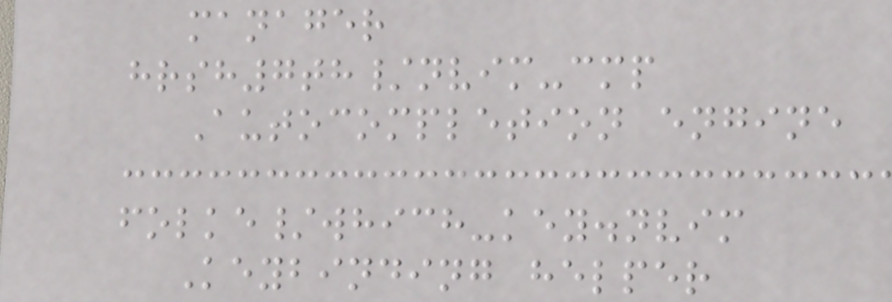manager
hrsh7th/nvim-cmp
Autocompletion engine
folke/which-key.nvim
Keybinding helper
